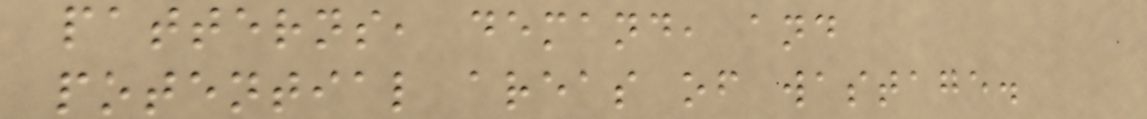patterns, demand, and
potential areas of wastage.
